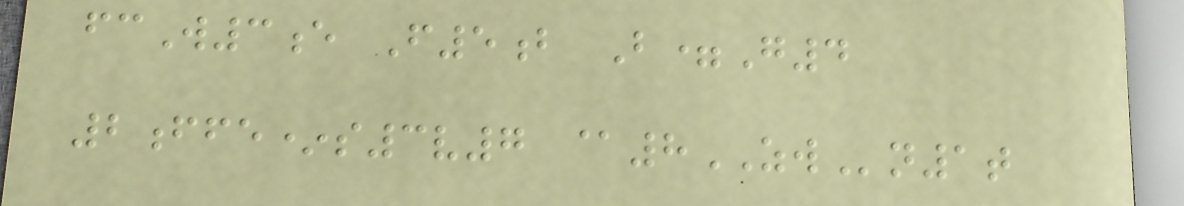fcW3e F5b B=G4
2ffe*s3v7 @8ZWn1t
